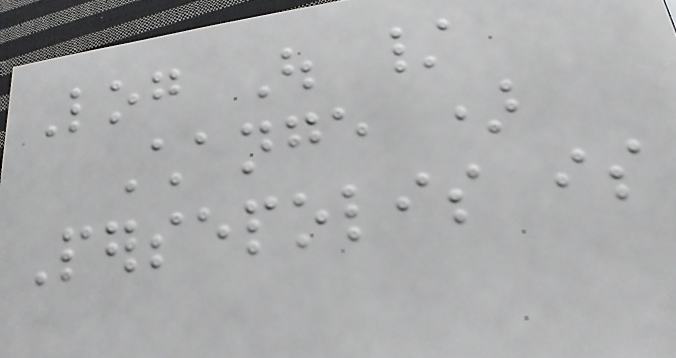Log Out /
Change )
Persepolis is
